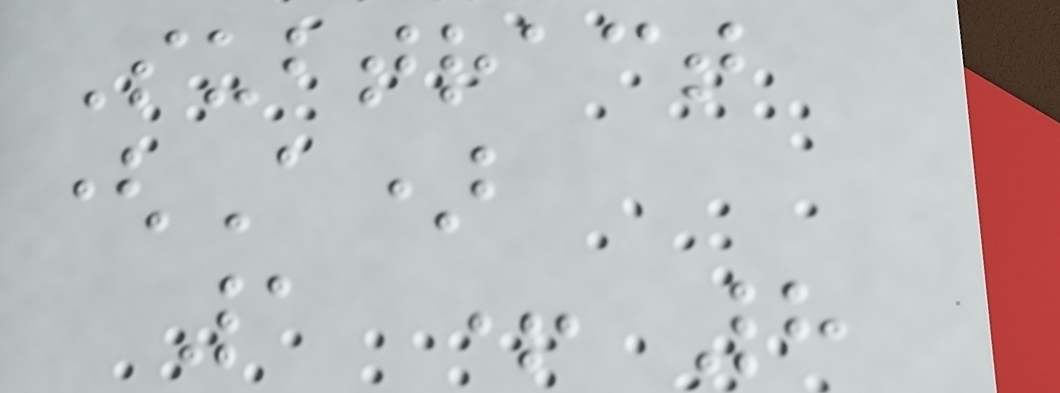Subtract
(A)
1 + 8
